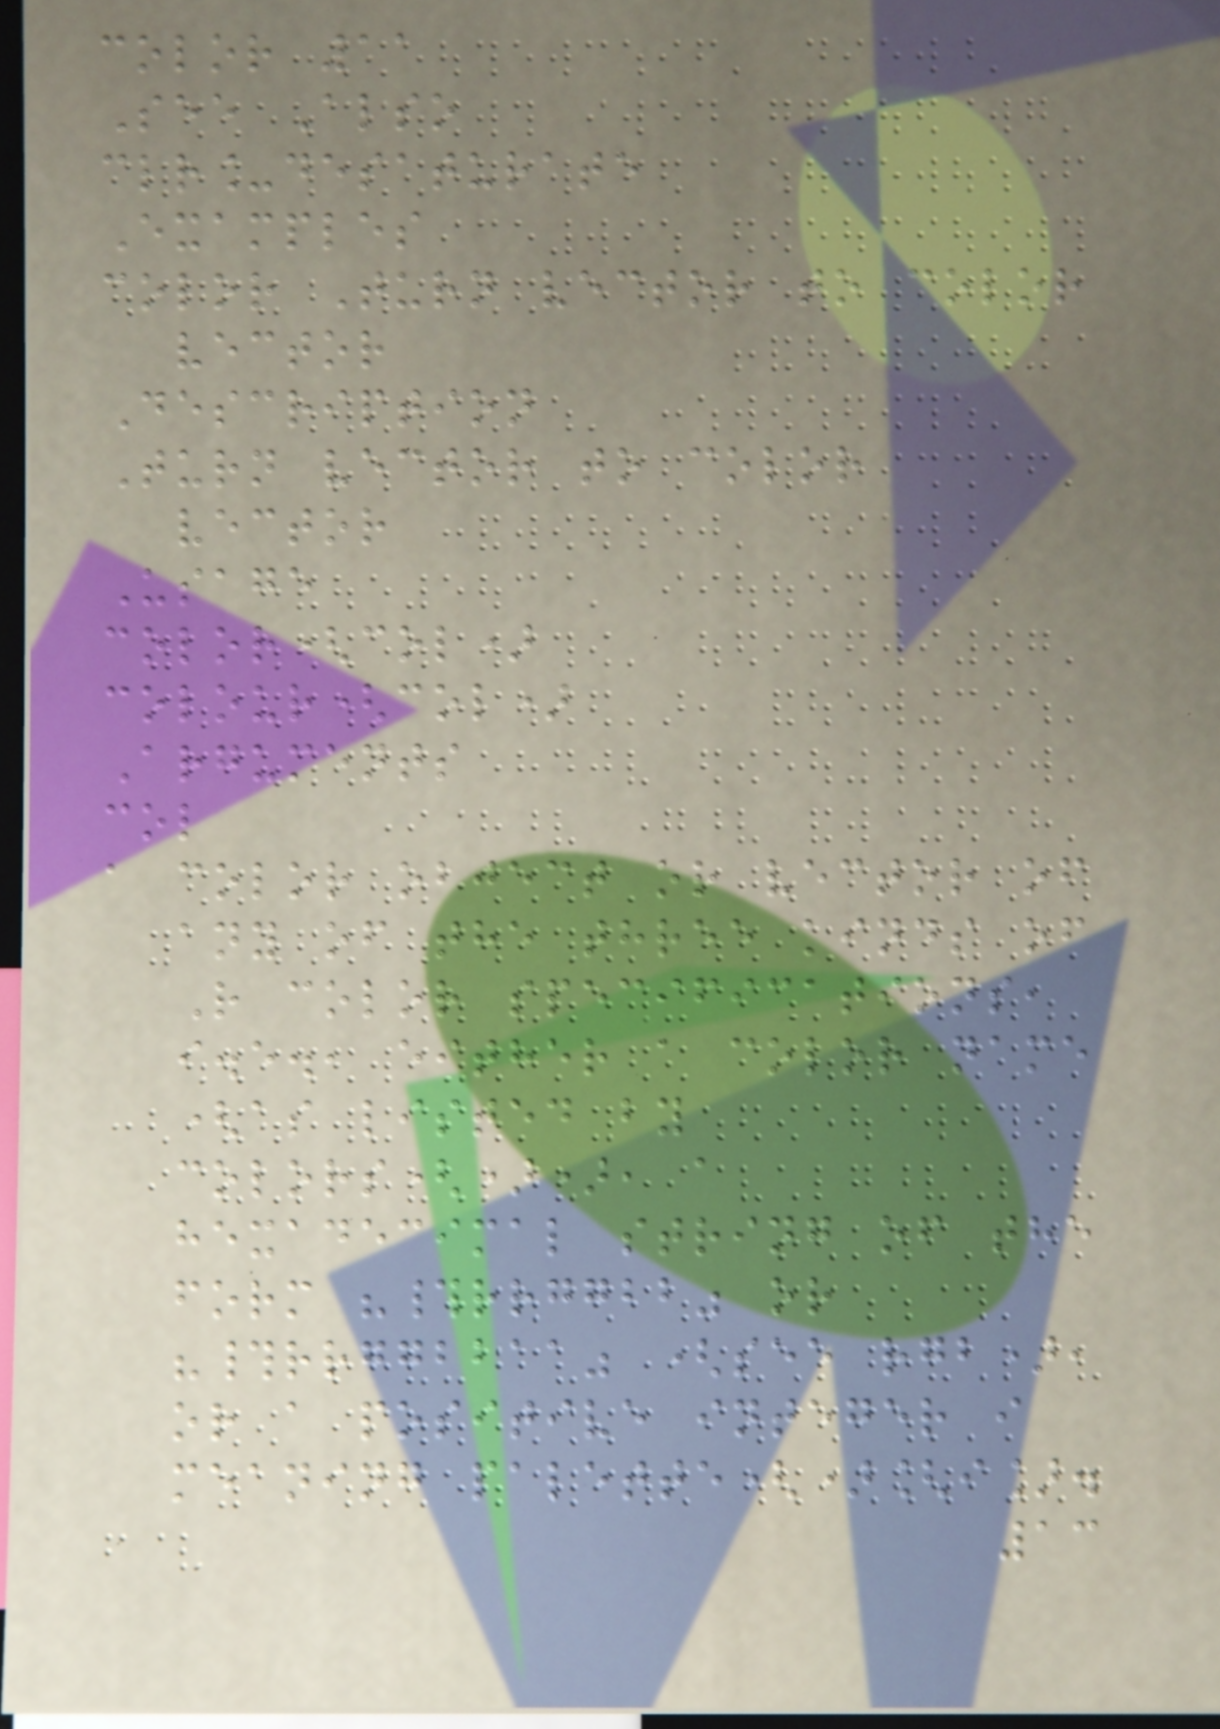color 11
See Also
clr_desaturate
Examples
color Turn vector to color
vector
Description
Turn vector to color
vector
Usage
color(col)
colour(col)
Arguments
col
a color object or vector of
any of the three kinds of
R color specifications,
i.e., either a color name
(as listed by
colors()), a
hexadecimal string of the
form "#rrggbb" or
"#rrggbbaa" (see rgb),
or a positive integer i
meaning palette()[i].
13
